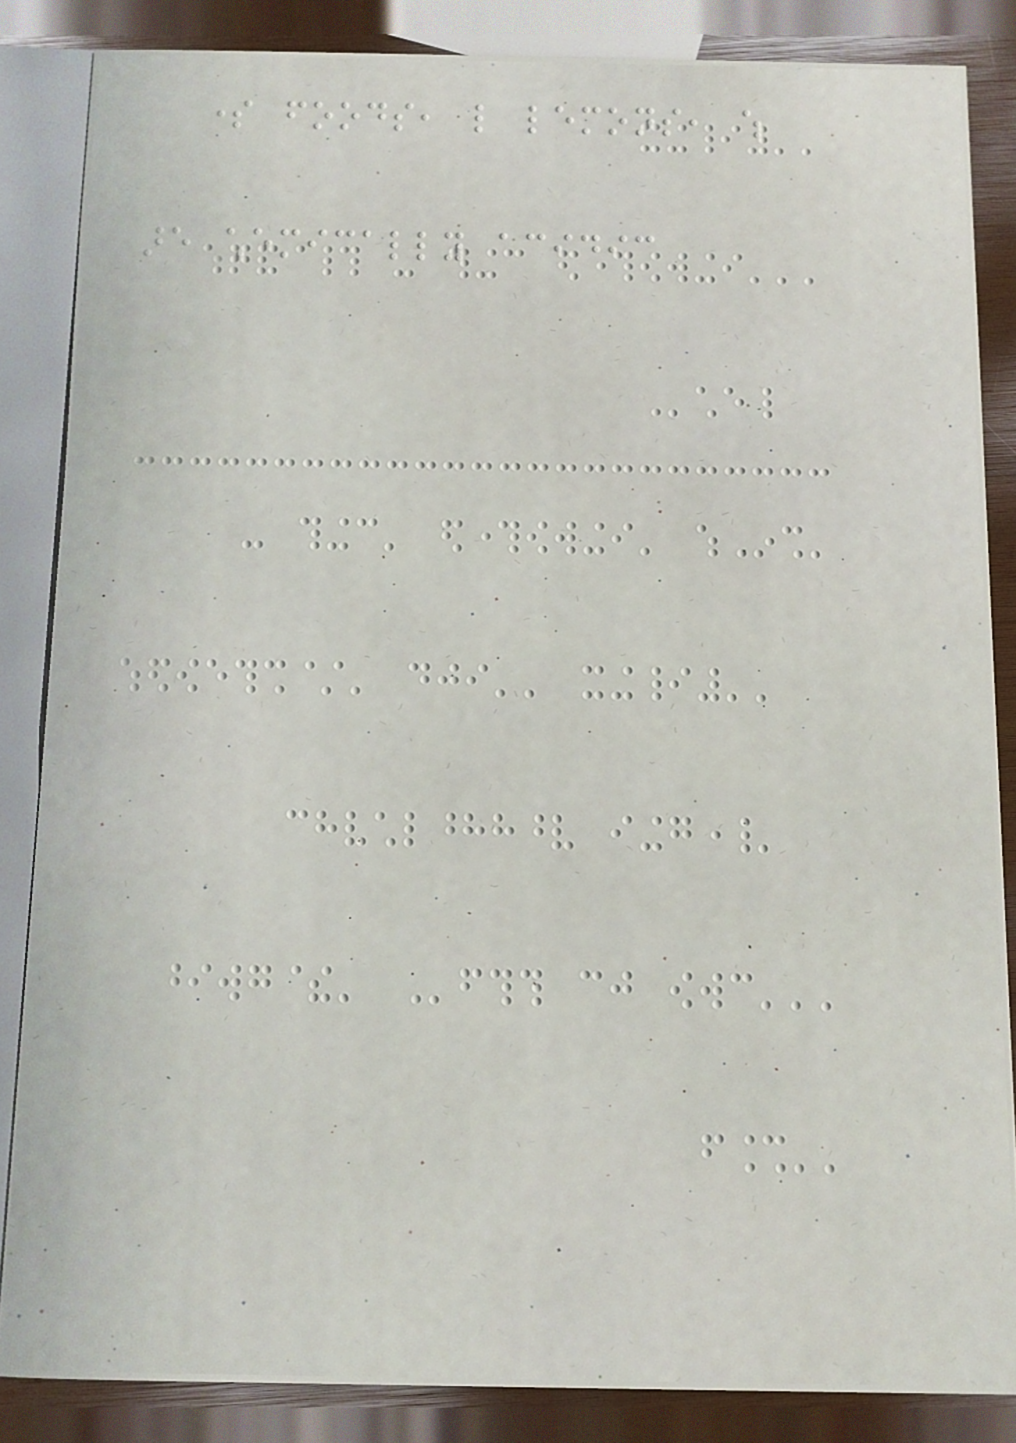some foods, like lemons, which
are chemically acidic
